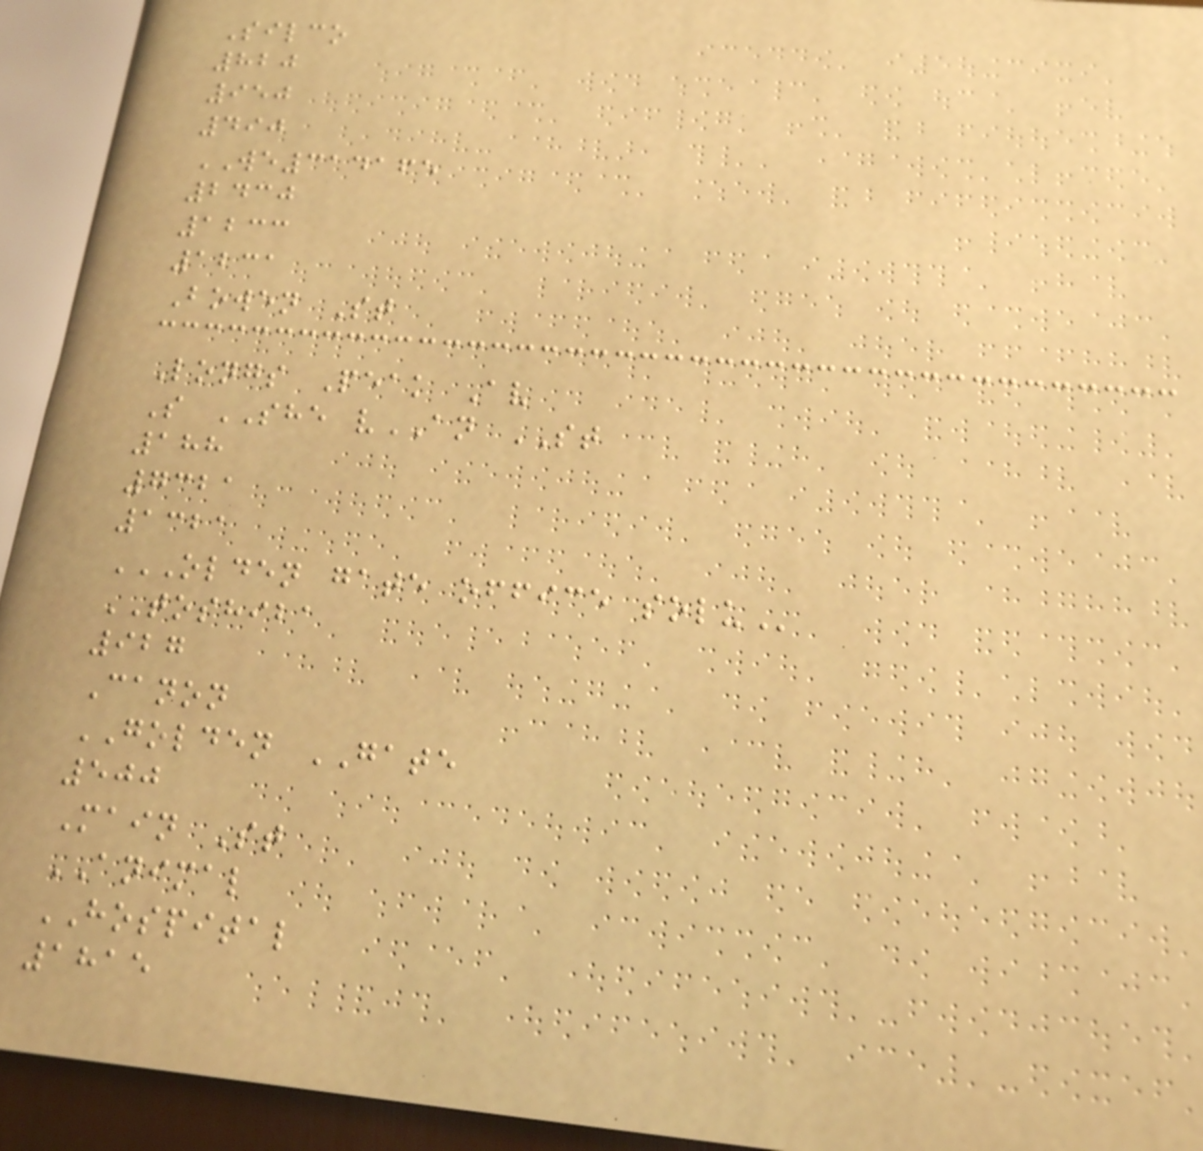Silco
820
950
490
WE314165
2430
1233
1231
Bowen St
Longs Peak Av
S SHE vAN ST
188
7321
1321
OLDEN GATE OFFICE SOLU
TOSHIBA
927
Canon
GOLDEN GATE
500
Main St
ANIMAL
HOSPITAL
1815
